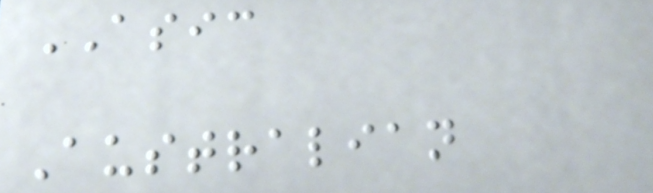ASIC
Australian
